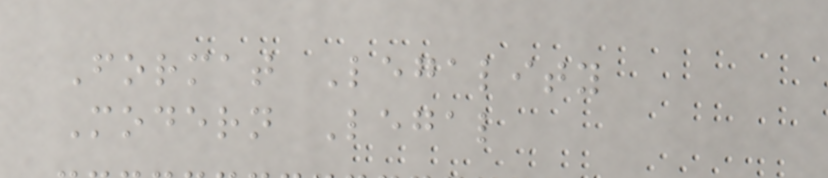Format Legality
Modern Legal
